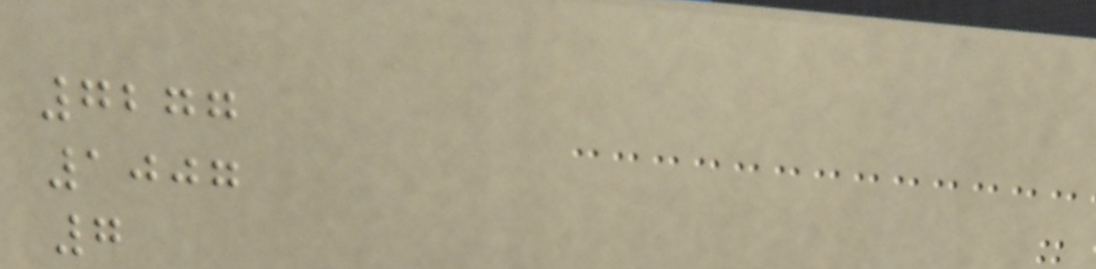7277
1007
7
